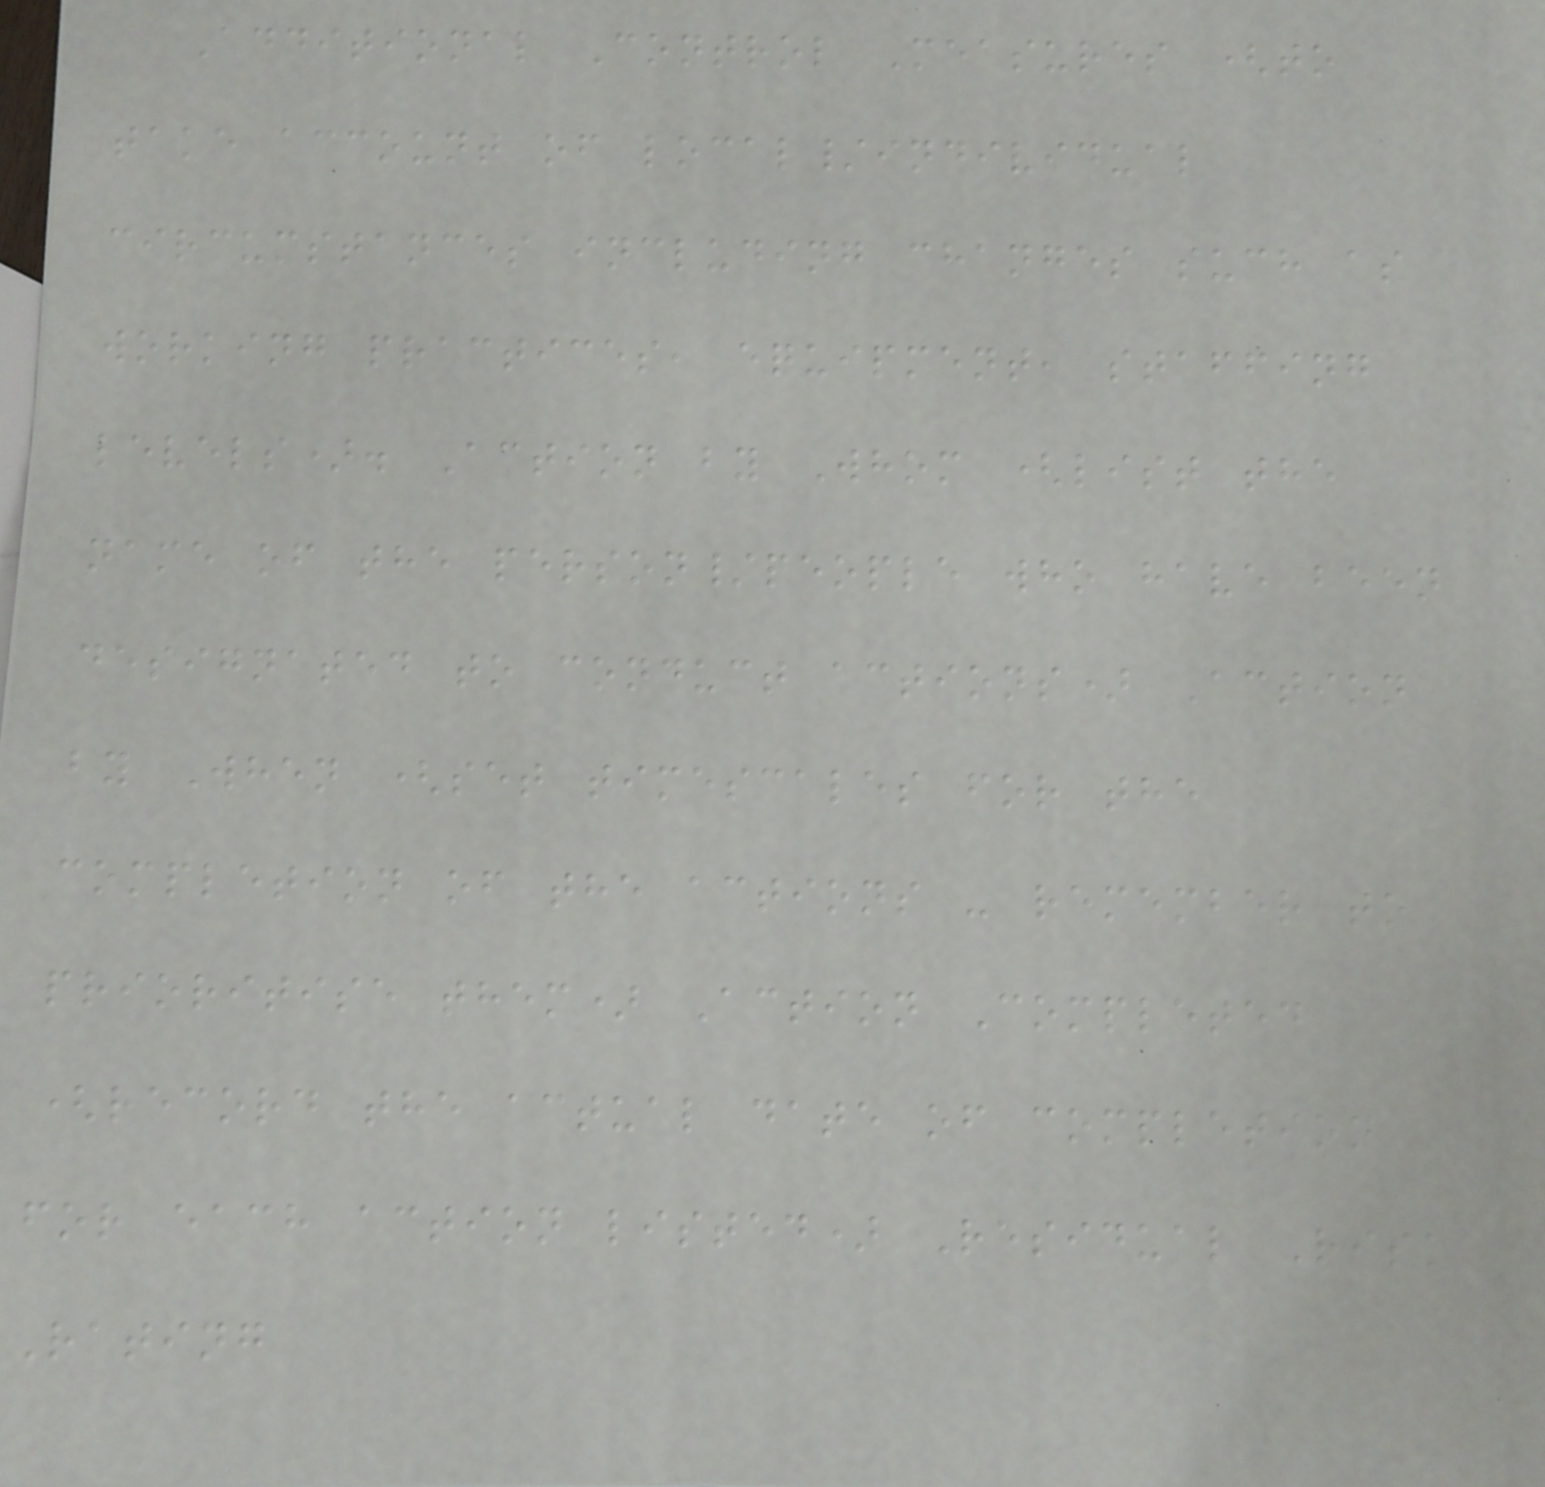Additional Control Measures (to
take account of local/individual
circumstances including changes such as
working practices, equipment, staffing
levels). Action by Whom (list the
name of the person/people who have been
designated to conduct actions) Action
by When (set timescales for the
completion of the actions - remember to
prioritise them) Action Completed
(record the actual date of completion
for each action listed) Residual Risk
Rating
